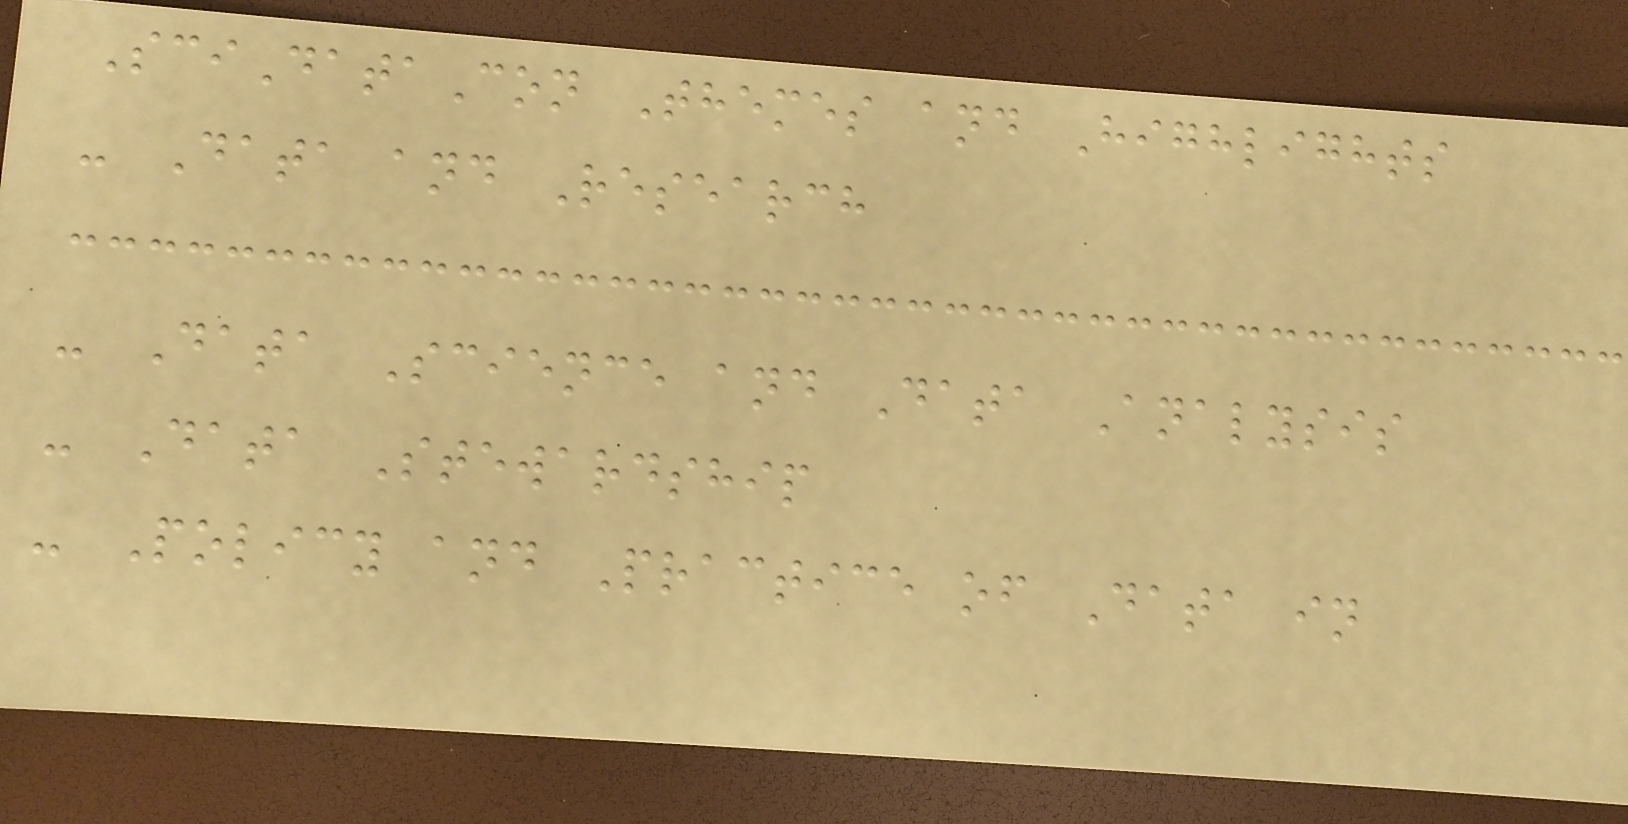SciDataCon Themes and Highlights
- Data and Research
- Data Science and Data Analysis
- Data Stewardship
- Policy and Practice of Data in
